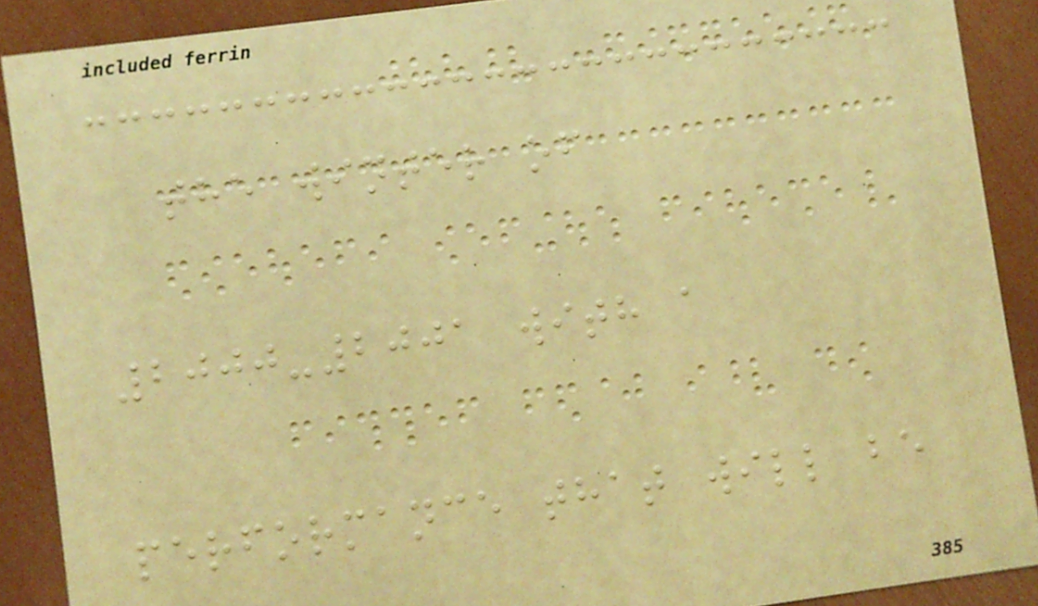the winter of
2000-2001 with a
performance that will be
